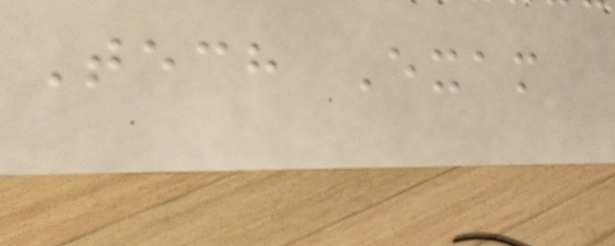Tech Exam
